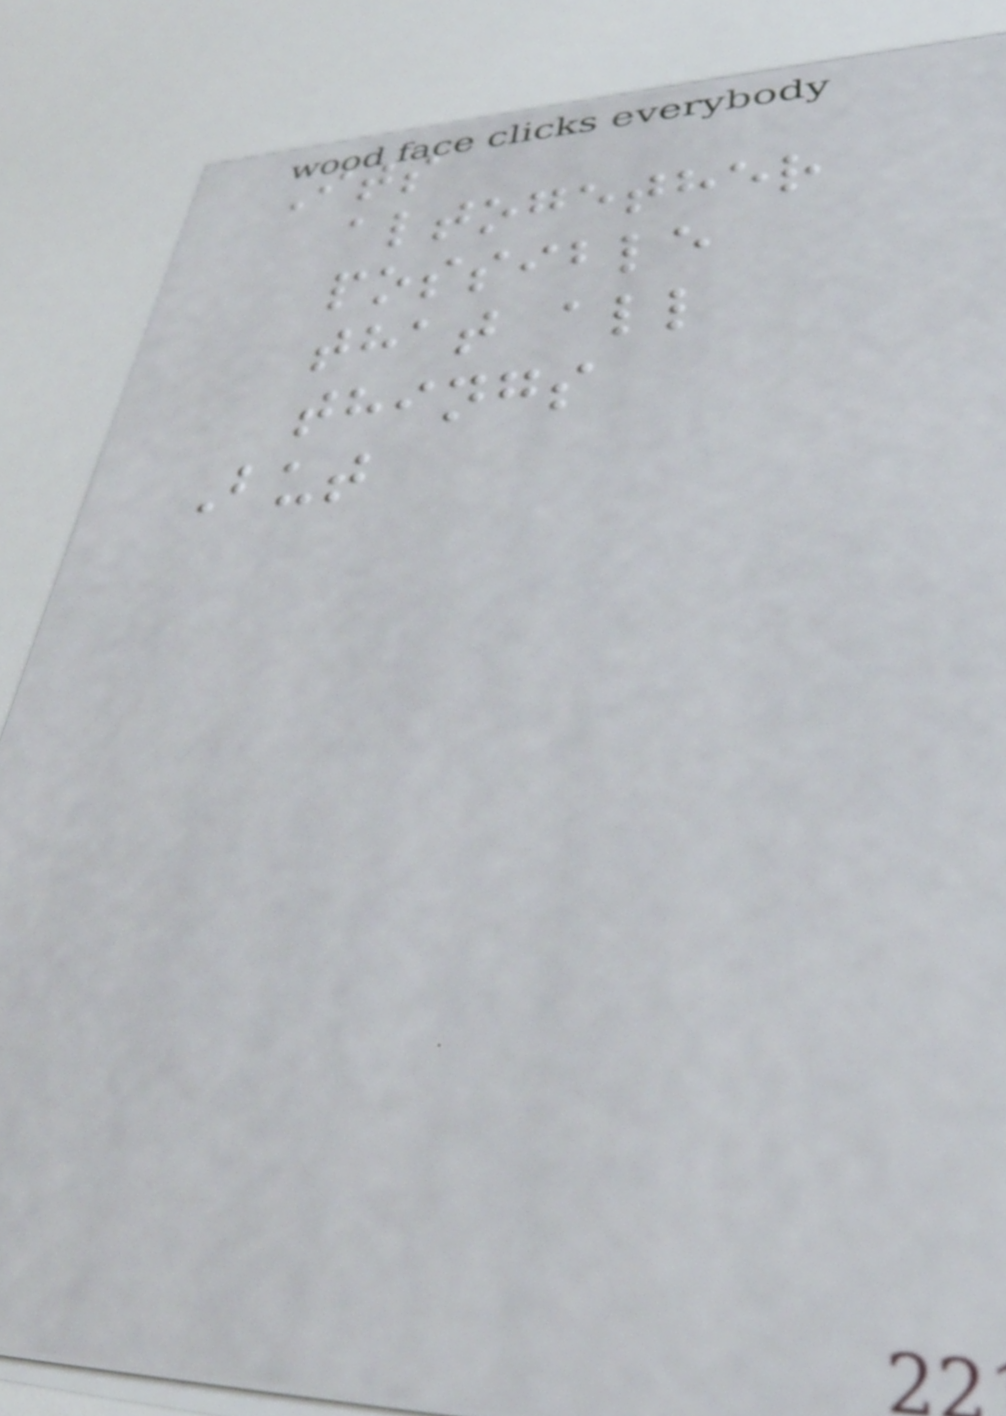Its
altogether
possible
that all
things
But
